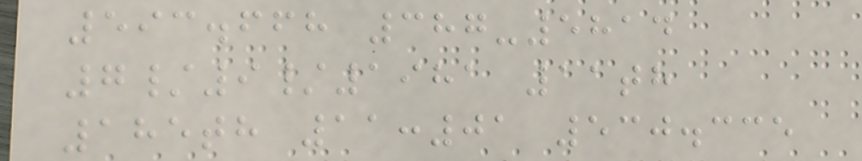593.668 387-5814
7/9/1981 11th
185th 11:01 530.335
